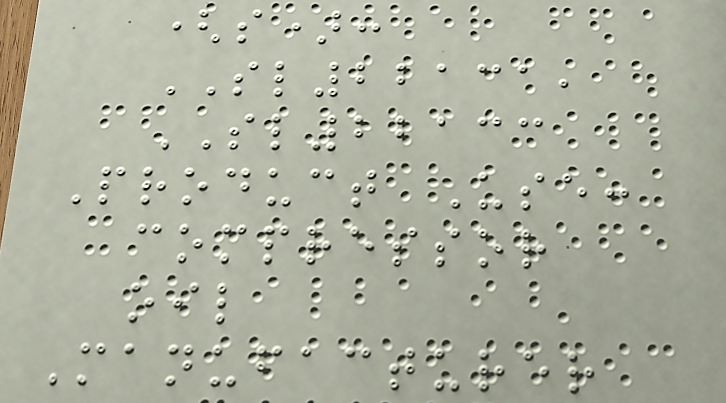(s):
SL22131,
SL22133
Product Use:
compressor
oil
Manufacturer
